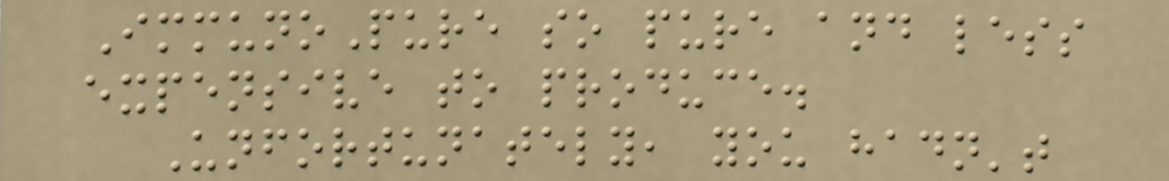ImmunoPure so pure and less
expensive to produce.
Unfortunately, you hadn't
